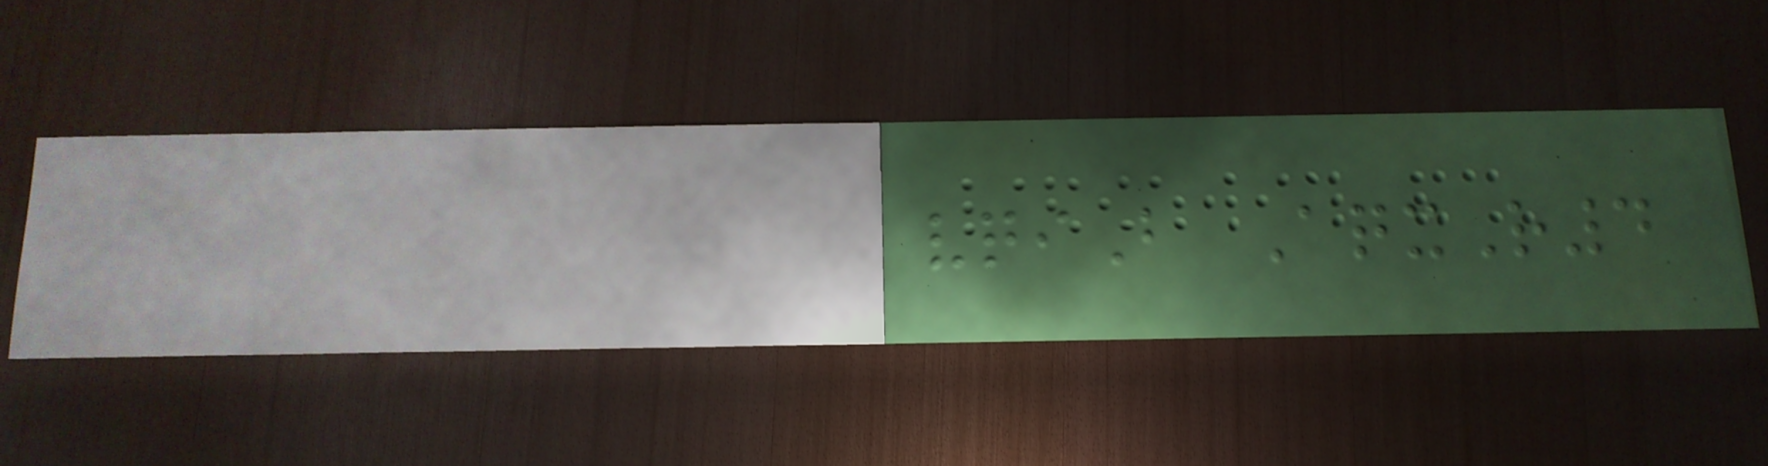vqiB AqxR4
